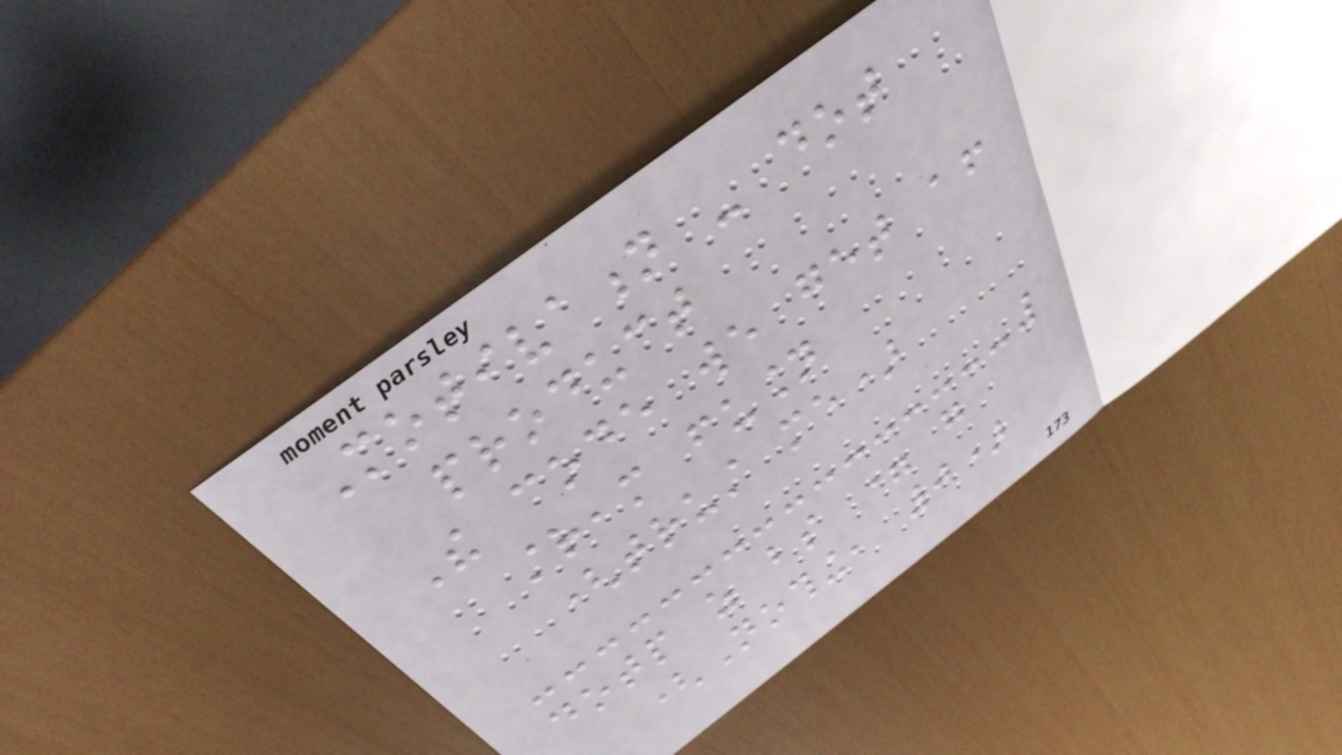Motivation - dot
product
The code we get after
stream fusion
(trust me)
dotp as bs = go
(Nothing, 0)
